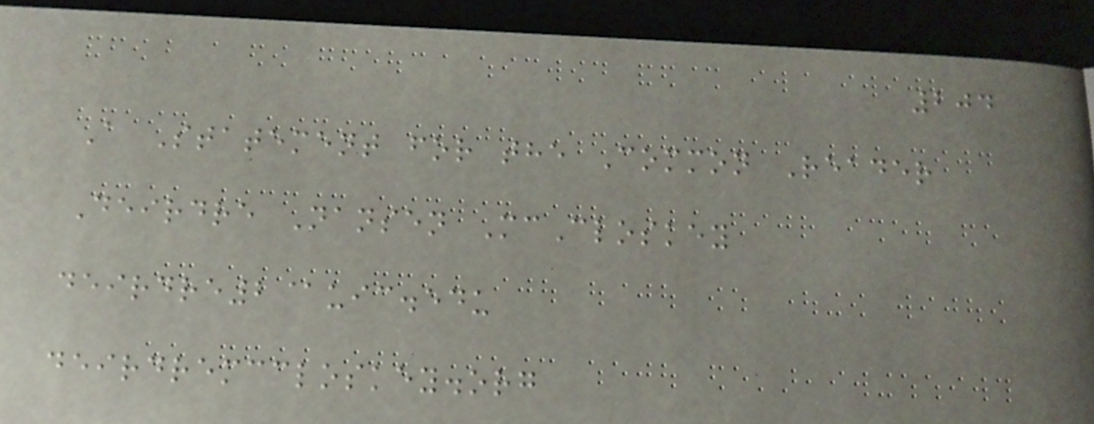204
A Statement for the Common Reader
Deirdre Nansen McCloskey
deirdre2@uic.edu
deirdremccloskey.org
